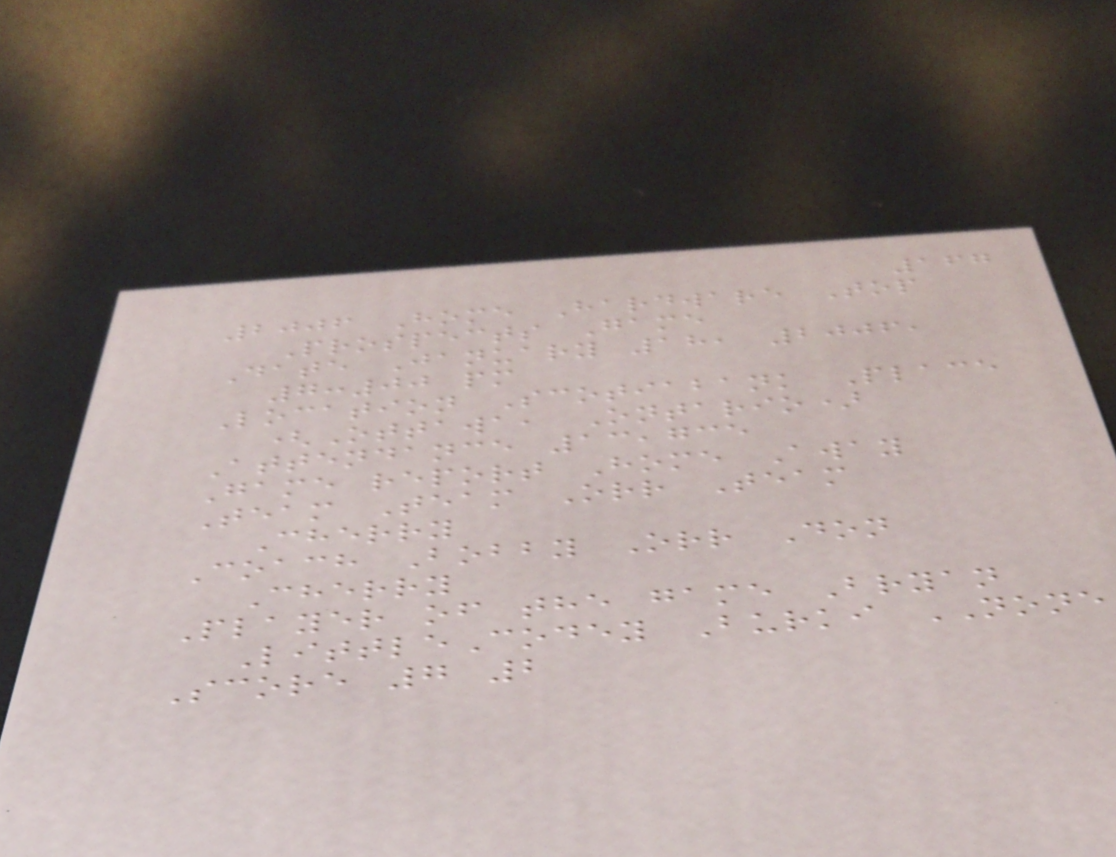167
2006 Home Hardware Top
Prospects Game
Date January 18, 2006,
7:00 pm
Location Scotiabank Place
(Ottawa, Ontario)
Attendance 13,735
Game report Home Away
Team Team Orr Team
Cherry
Coach Bobby Orr Don
Cherry
Player of the game Bryan
LittleCodey Burki NONE
Score 7 2
